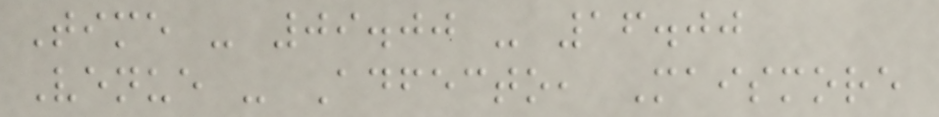Time - 09.00 - 16.00
Venue - Adfecto, Maismore
